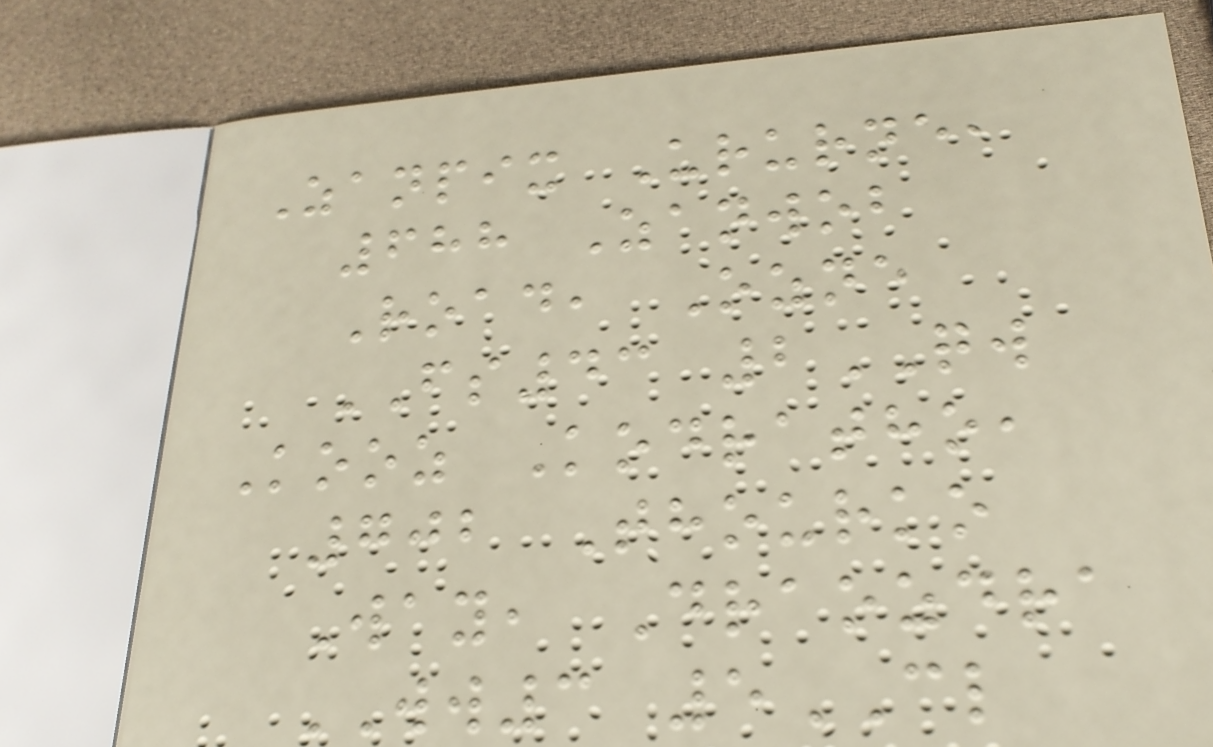Zanpix Ururne,
688 Zanwob
Road, Ozne
FS43 2QW
Kooz Kodratho,
702 Thourko
Way, Draozdra
WW3 5CL
